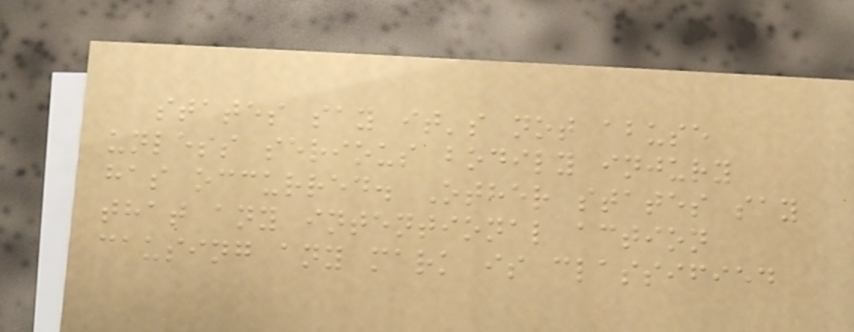states say it's not abuse
unless serious bodily injury
has occurred. Other states say
that any intentional action
causing any mark is classified
